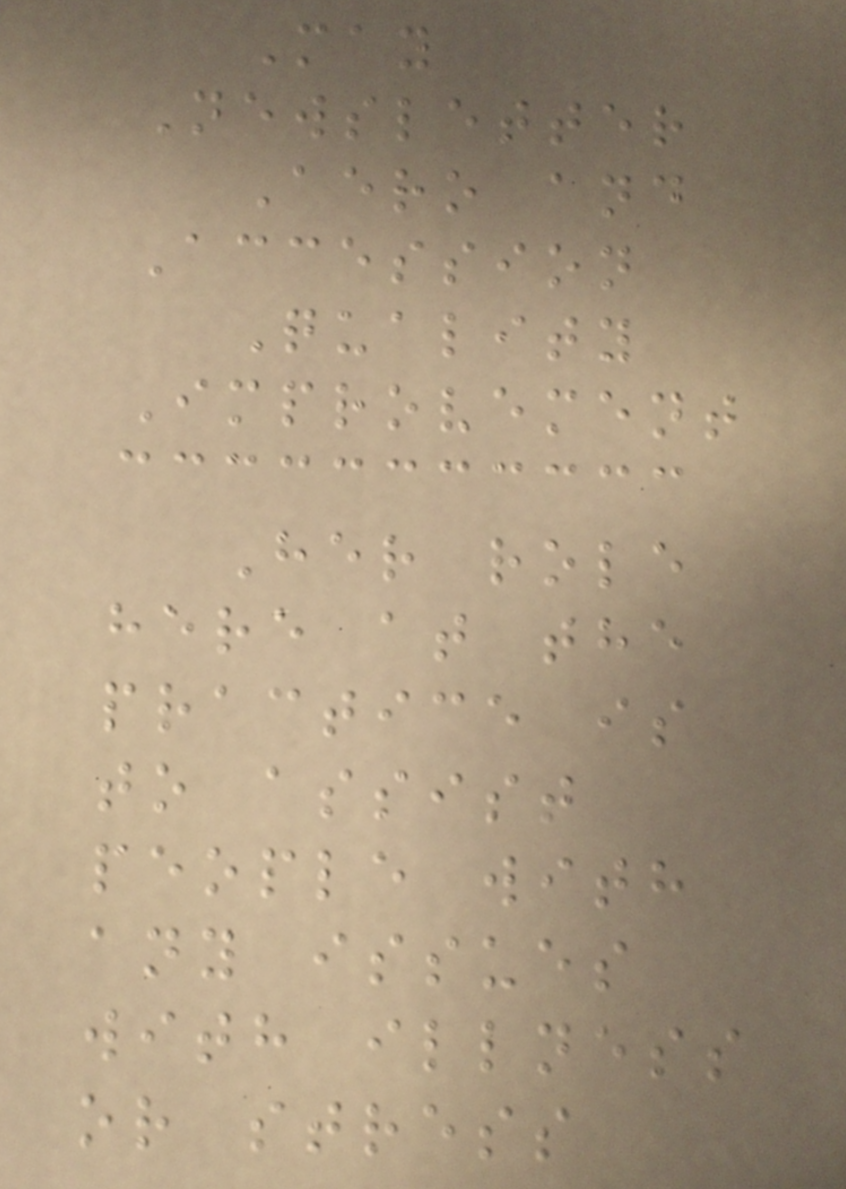May
Newsletter
Aero and
Accession
Quality
Improvement
Her role
here at the
practice is
to assist
people with
any issues
with illness
or stress
